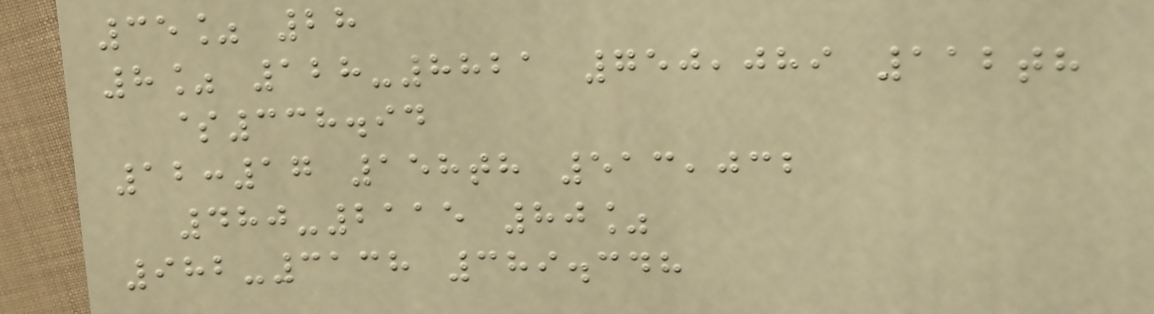35% 28
8% 128-8821 750,089 112th
$338.94
12:17 158th 513,032
480-2115 80%
982-3138 389.348
